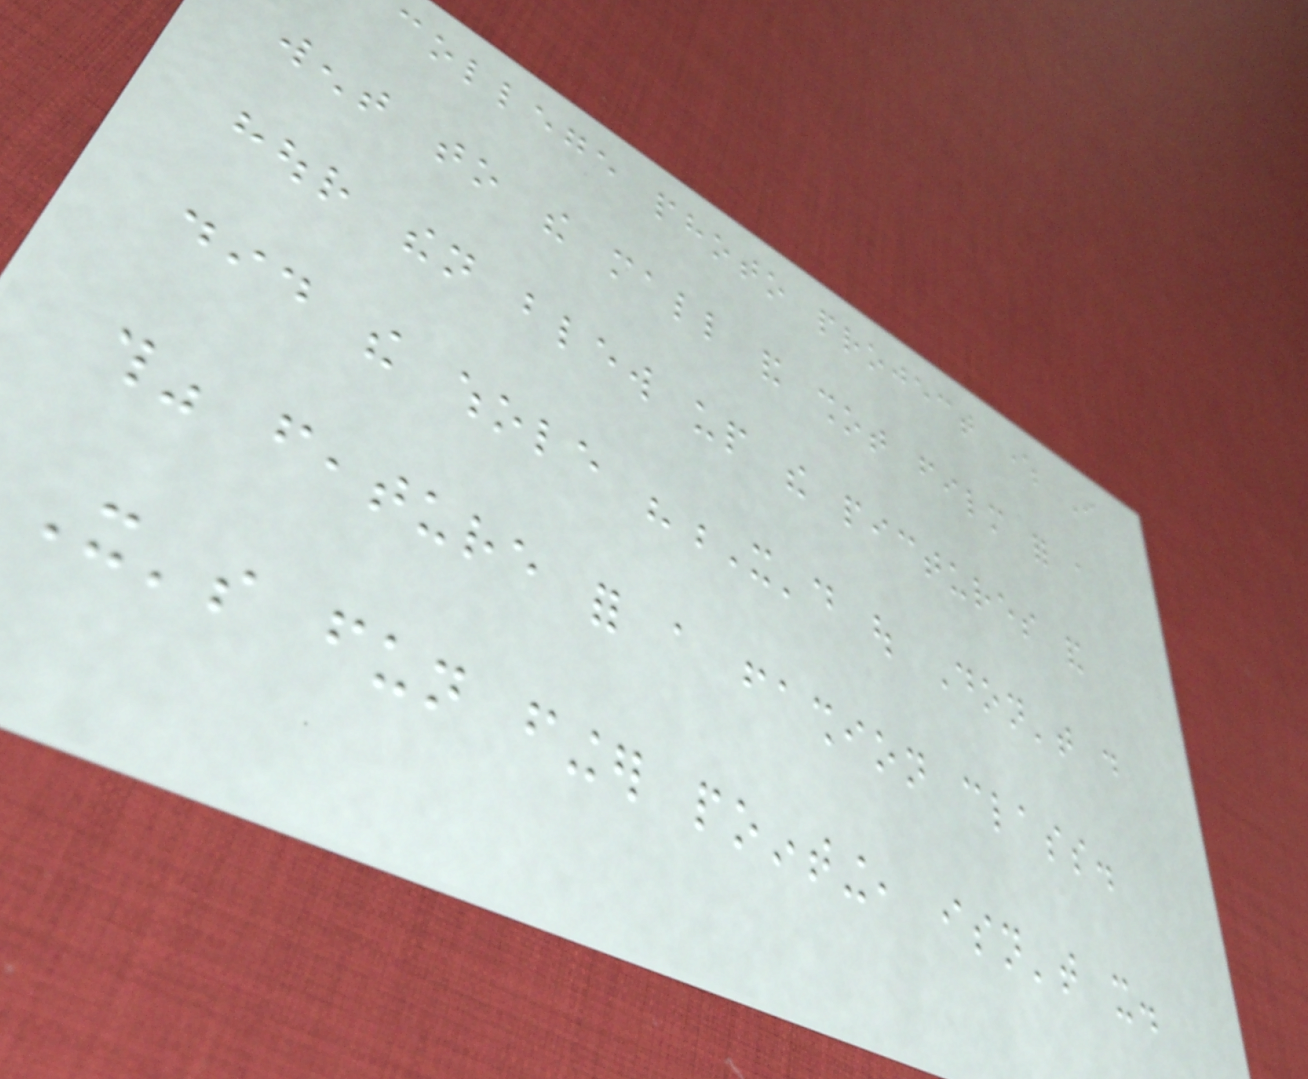college photo project where I
went to the mall and shot film for a
hour then blew up the pictures and
did the whole "X'd out Don't do
this" feature for a fashion class.
It's fun finger pointing, isn't it.
